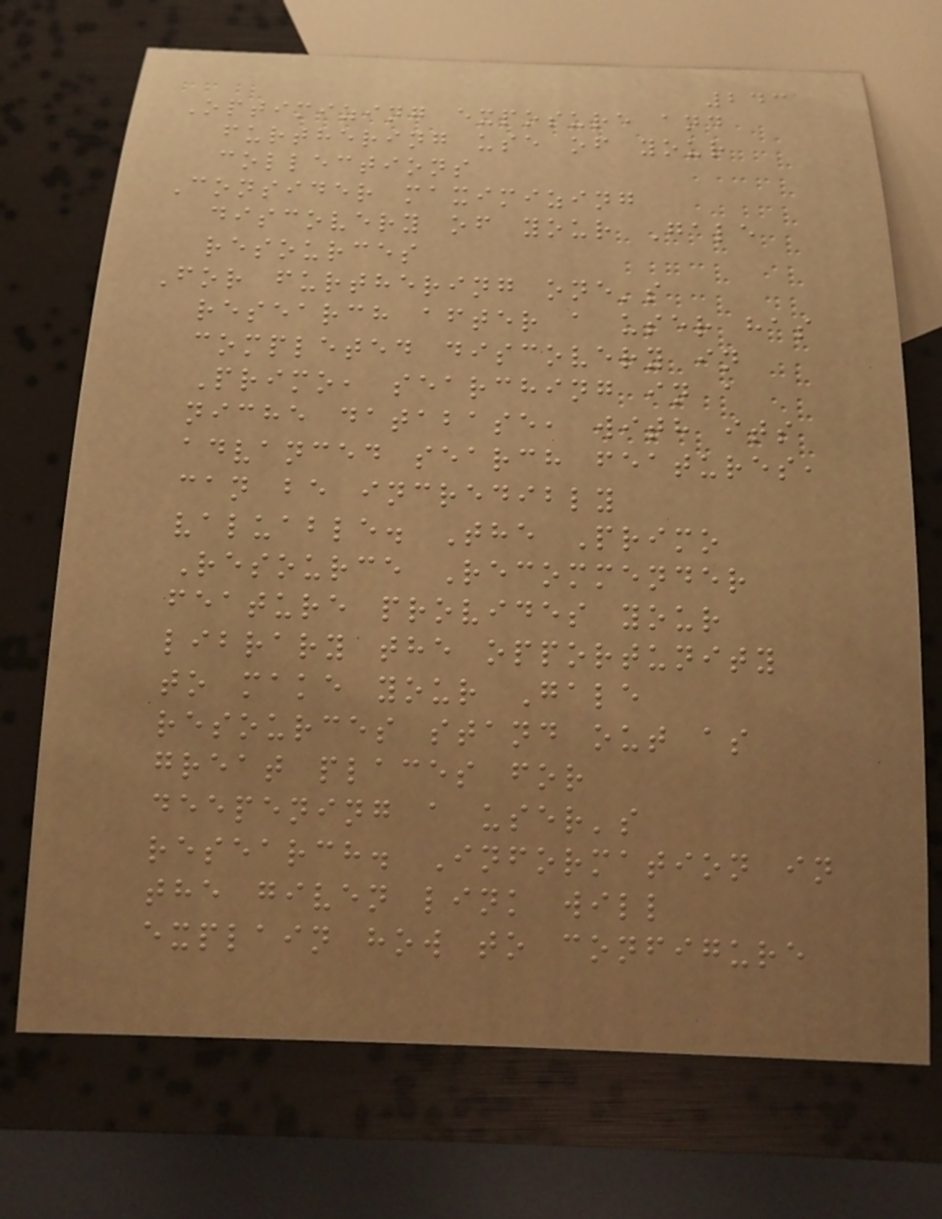243
Optimizing exposure and
furthering use of your
collections
Consider maximizing
discovery of your Gale
resources
For furthering one's
research after a user has
completed discovery in
Primo, searching in a
niche database, with its
advanced search features,
can be incredibly
valuable. The Primo
Resource Recommender
feature provides your
library the opportunity
to make your Gale
resources stand out as
great places for
deepening a user's
research. Information in
the given link will
explain how to configure
